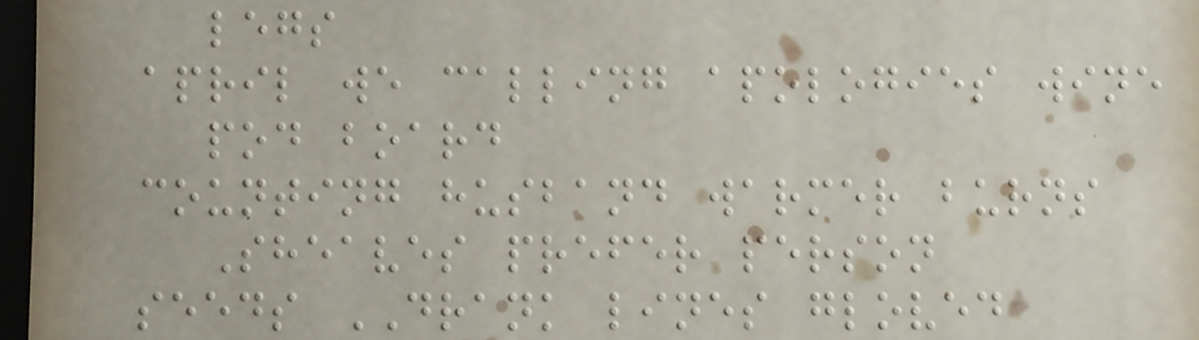legs
april we calling apologies wine
pod board
counting husband warmer burns
Sheaves prefer person
seeds DRANK lines gloved
